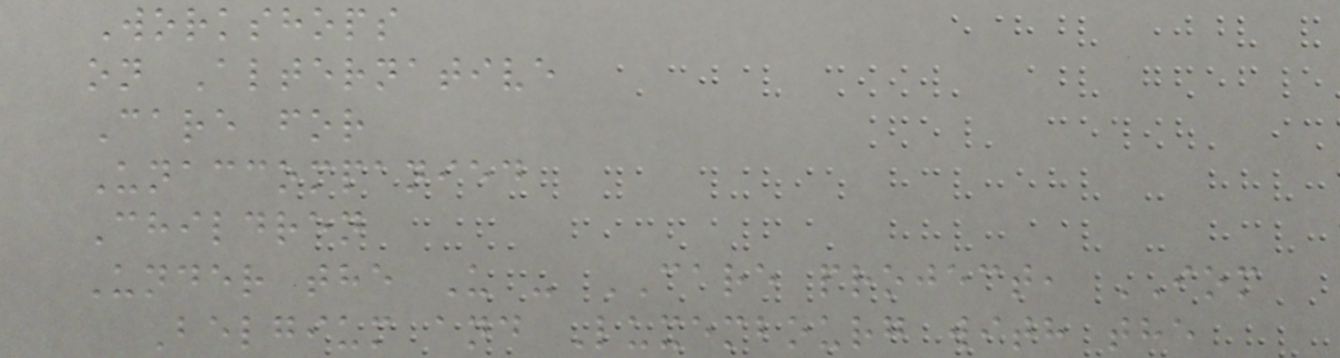Workshops
on Alternative
Care for
Unaccompanied
Children
Under the U - CARE project, IOM
Belgium and Luxembourg with the
